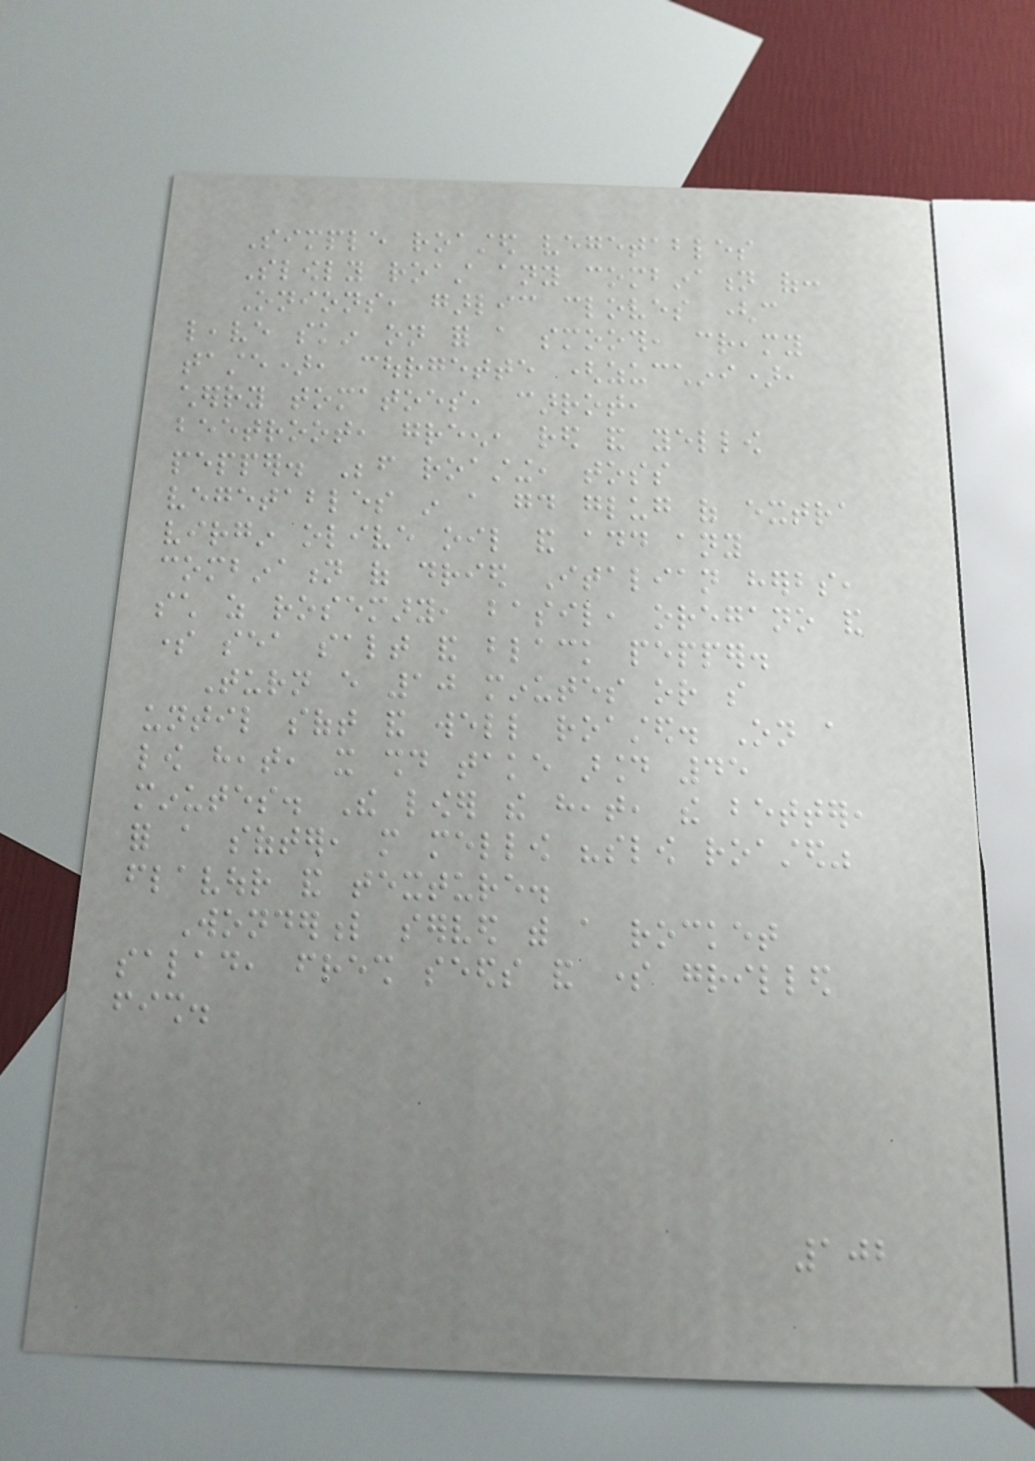Simple roasted vegetables
Slowly roast any combination of:
Onions, garlic cloves (can
leave skin on for a smooth, creamy
taste), courgette (zucchini),
cherry tomatoes, carrot,
beetroot, green, red and yellow
pepper. Before roasting, toss
vegetables in a good glug of extra
virgin olive oil and add any
combination of dried Italian herbs,
such as rosemary, basil, oregano and
some sea salt and black pepper.
Turn every 10 minutes or so
until soft and well roasted. On a
low heat, it should take around 45
minutes. The lower the heat, the better,
for a softer, more mellow "slow roasted"
flavour and texture.
Wonderful served with a rocket
salad, fresh seeds and some grilled
fish.
102
